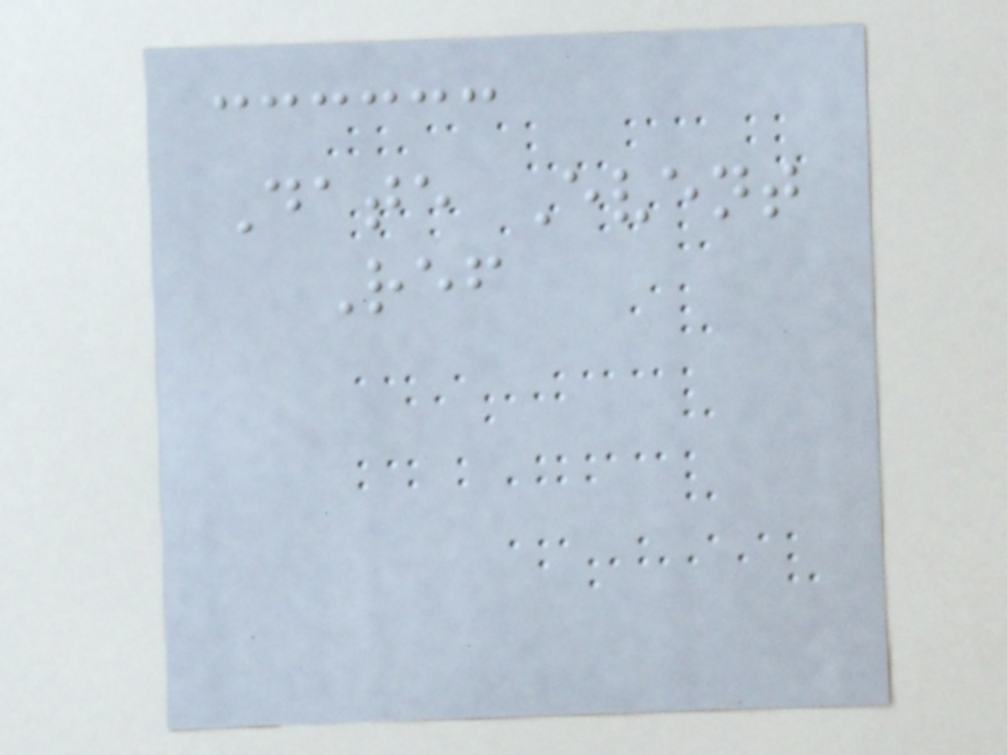Date Event
Ref
